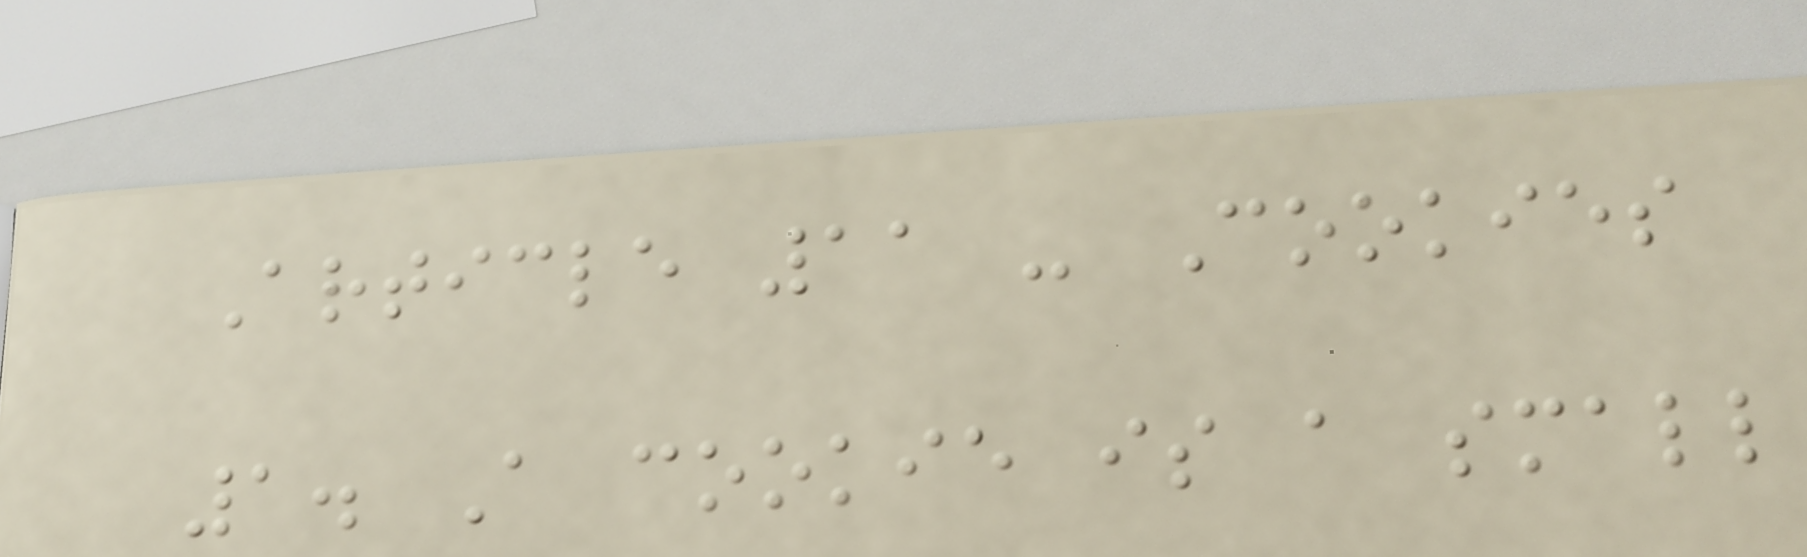Article 11 - Cookies
1. A cookie is a small
